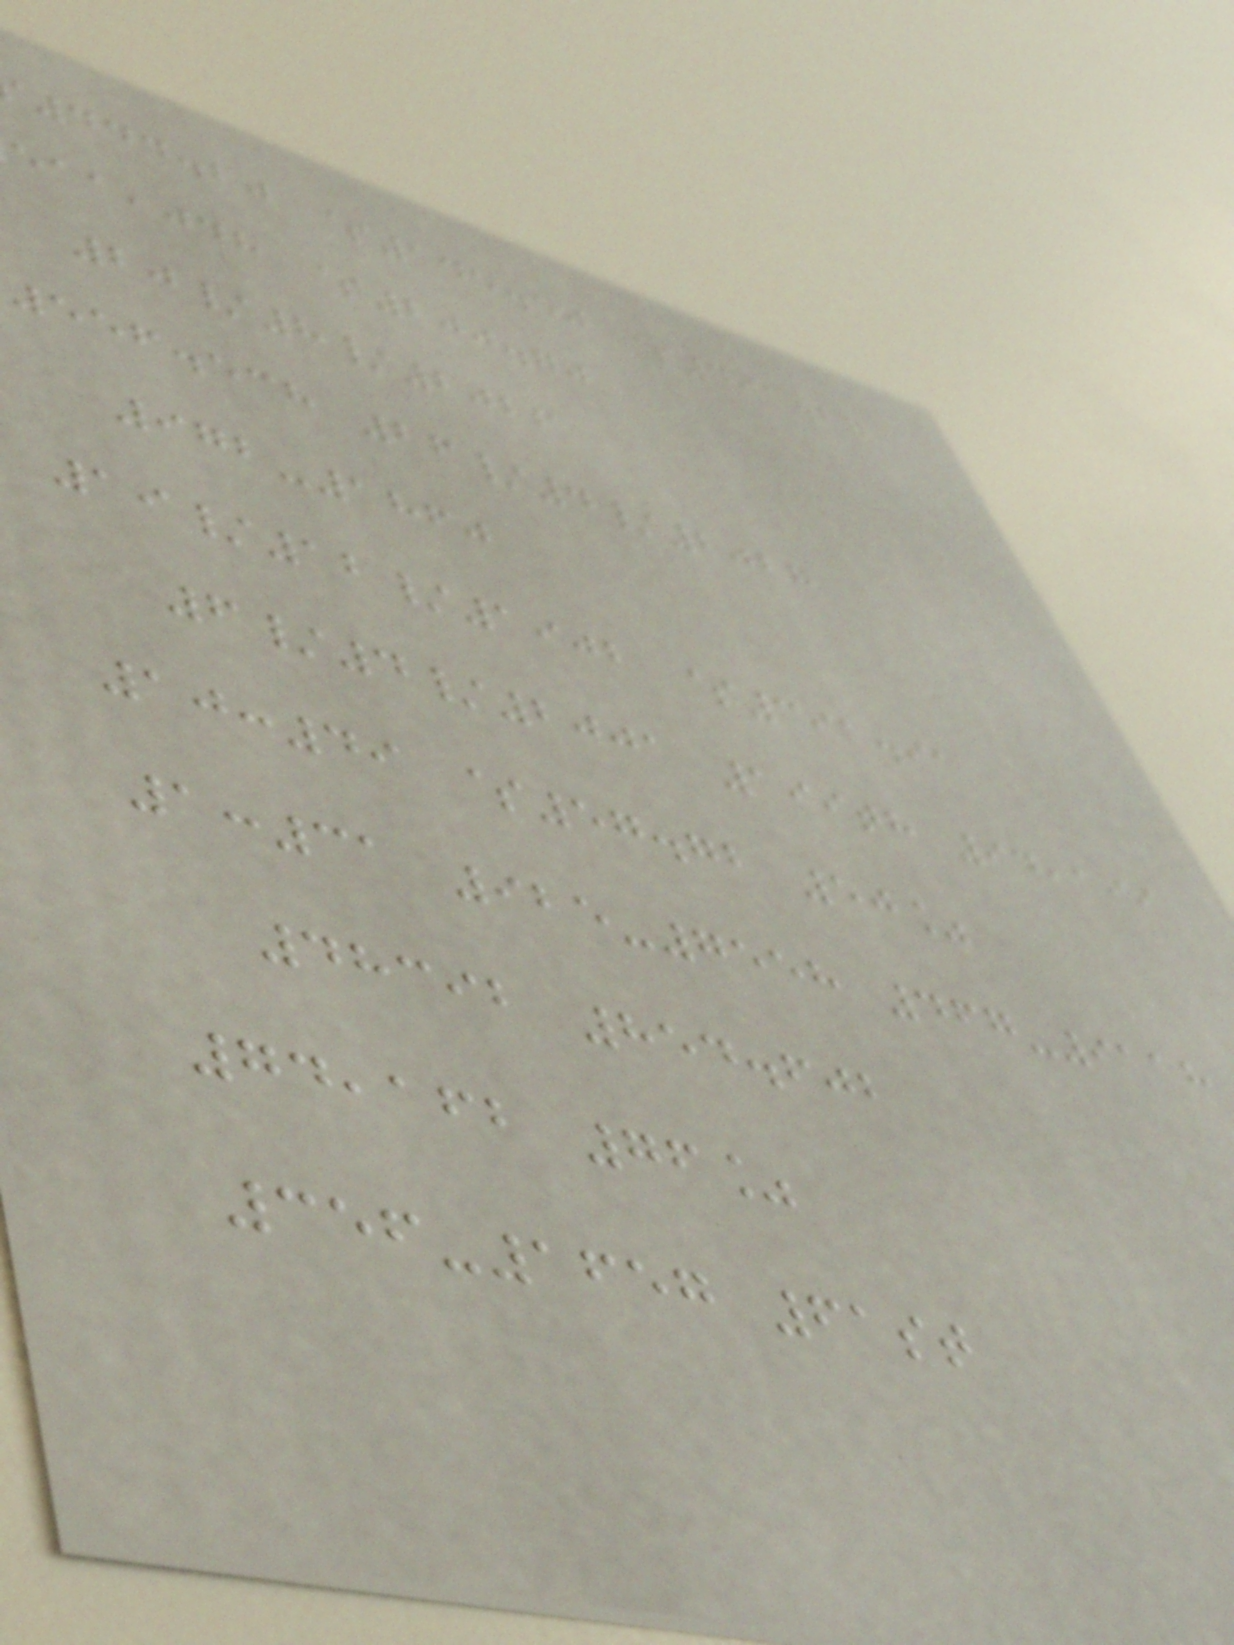444.20 $145.50 $491.27
,jdh $200.70
20/8/2026
556.538 26/4/2027
972-1860
19/12/1902 $391.91
6/4/2001 199th 94,199
10:49 $57.72 50%
1:31 925-7558 467-9118
48392 854.602
74,162 76%
356-1657 61st
